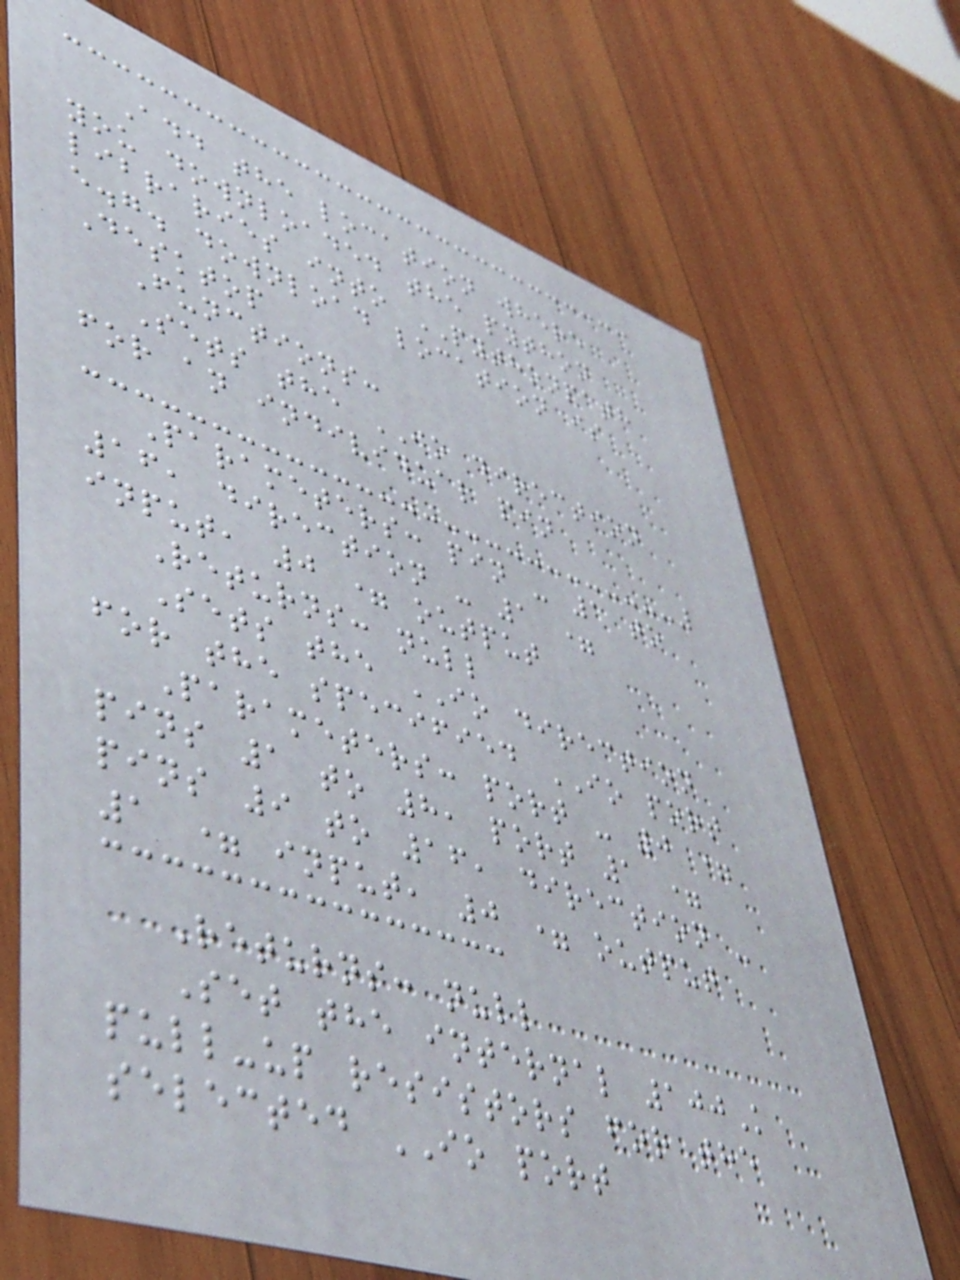Add the location where
you downloaded the python
libraries into PYTHONPATH
e.g. download location is
Desktop
Functions:
Sets the IO direction
for an individual pin
Parameters: pin - 1 to
16, direction - 1 =
input, 0 = output
Returns: null
Sets the IO direction
for the specified IO port
Parameters: port - 0 =
pins 1 to 8, port 1 =
pins 9 to 16, direction -
1 = input, 0 = output
Returns: null
Set the internal 100K
pull-up resistors for the
selected IO port
